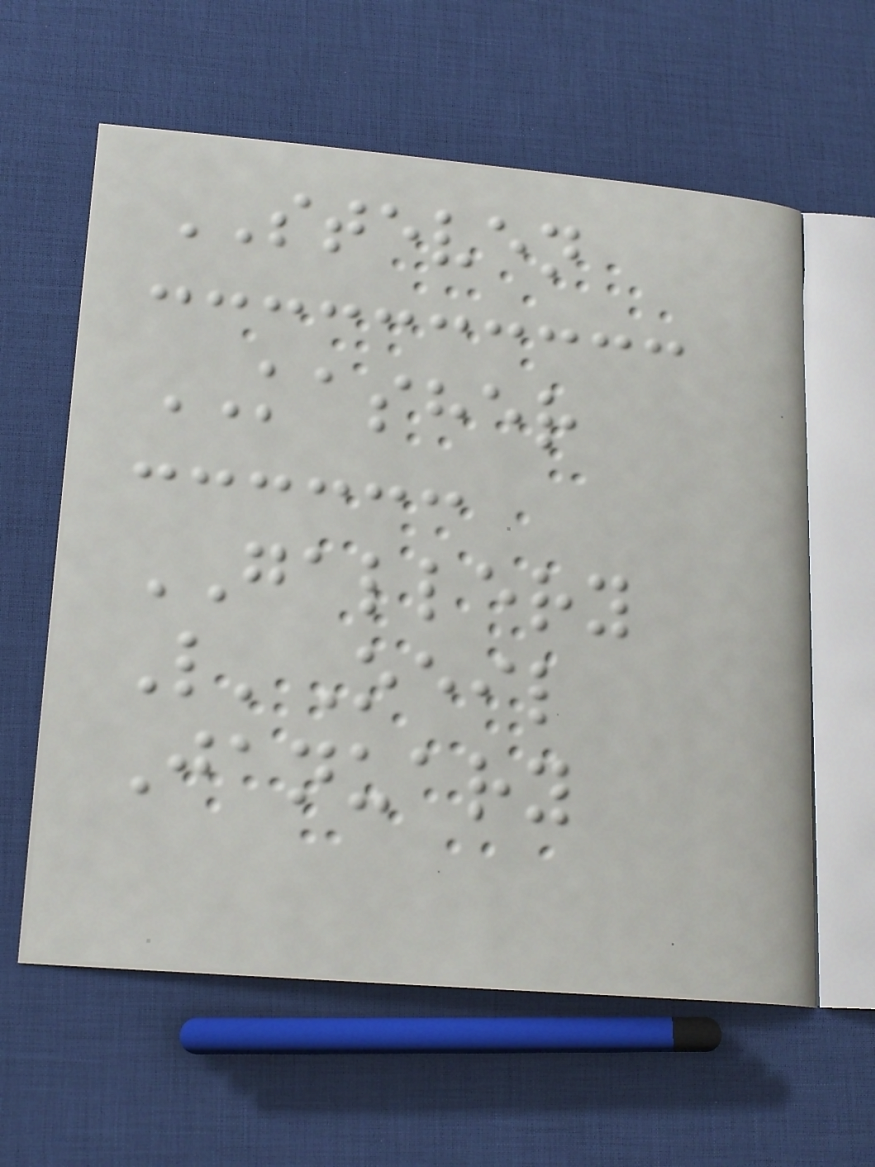STEVEN
KASHER
GALLERY
L'Oeil
January
